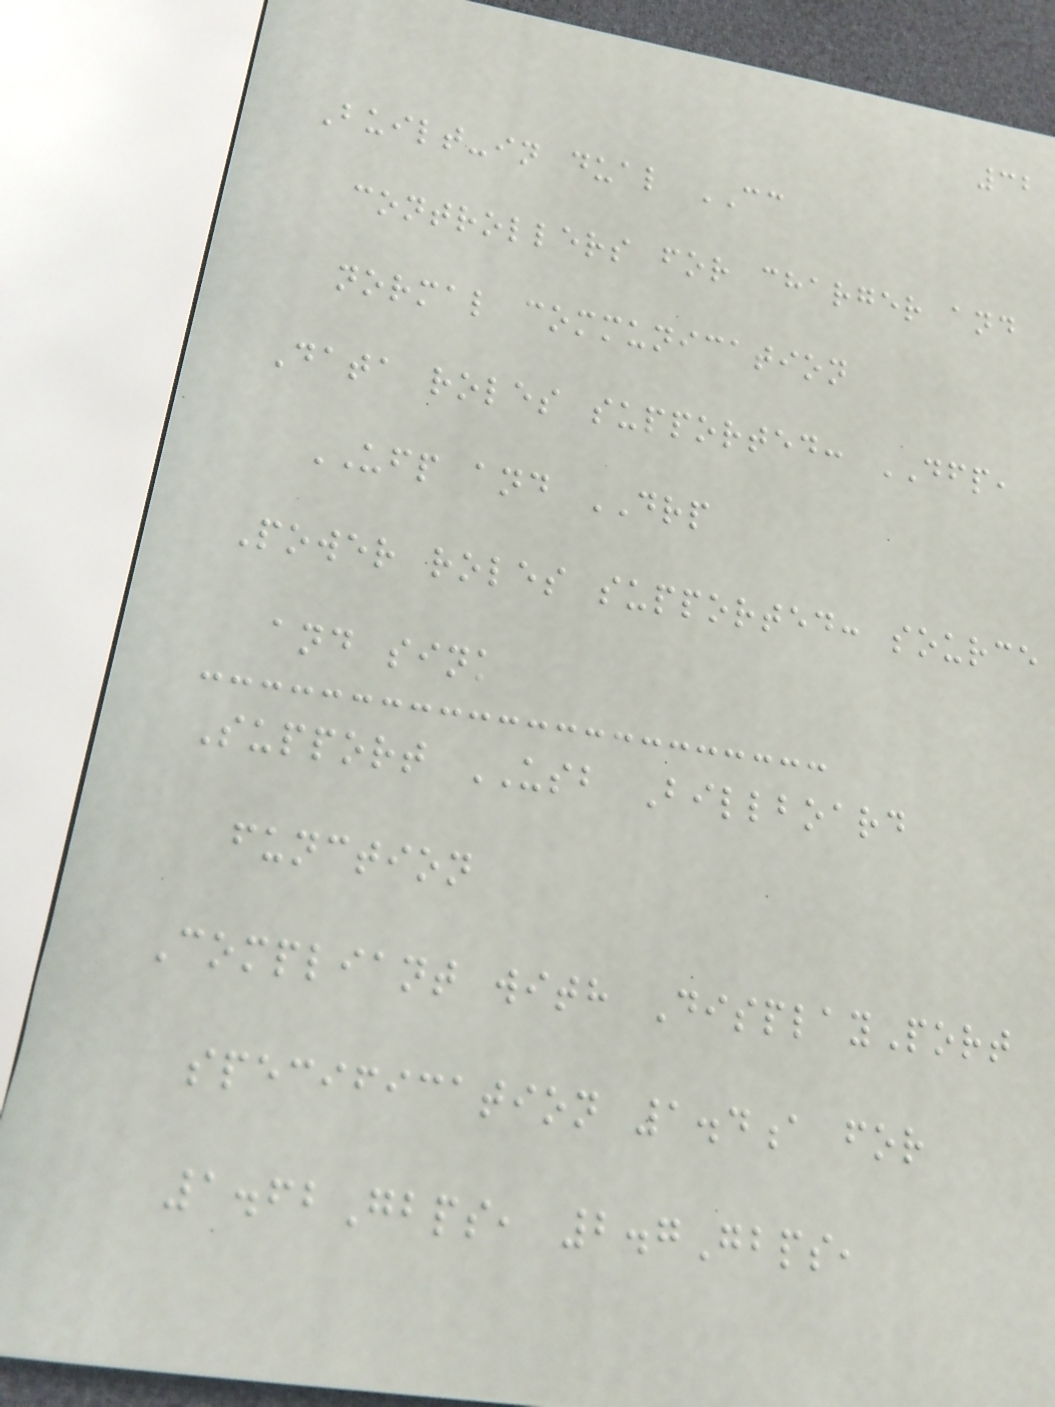32
Built-in dual CC
controllers for charger and
normal communication
Data roles supported: DFP,
UFP and DRP
Power roles supported: source
and sink
Support USB Billboard
function
Compliant with DisplayPort
specification 1.4a for
1.62Gbps, 2.7Gbps,
